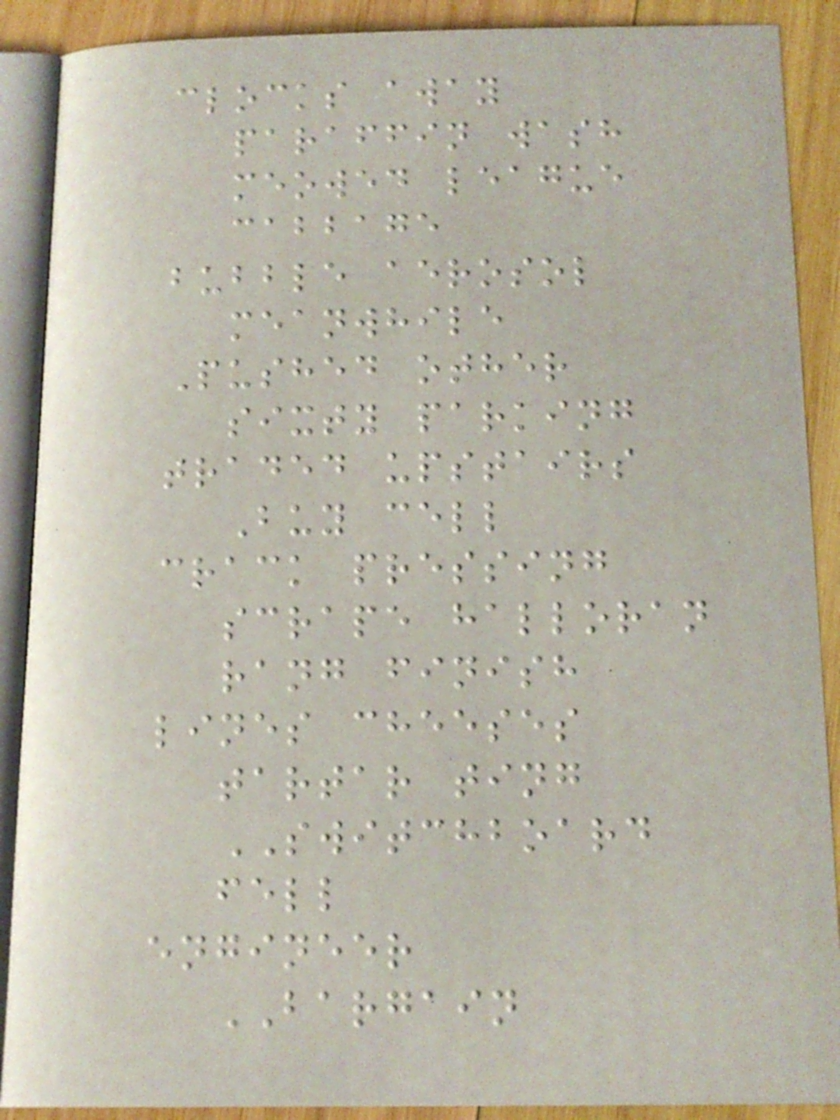clocks away
paraffin wash
meowed league
cabbage
bubble aerosol
meanwhile
Pushed other
sixty parking
traded upstairs
Buy cell
crack pressing
scrape halloran
rang finish
lines cheeses
tartar ting
SWITCHBOARD
fell
engineer
BARGAIN
